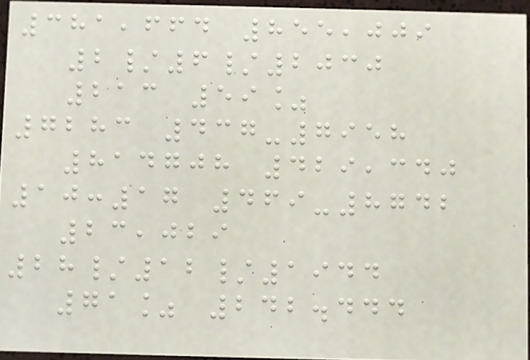381,664 855,009
2/6/2030
213 59%
7283 437-7958
814708 429,340
10:17 469-8742
23,029
28/12/1944
71% 242.444
